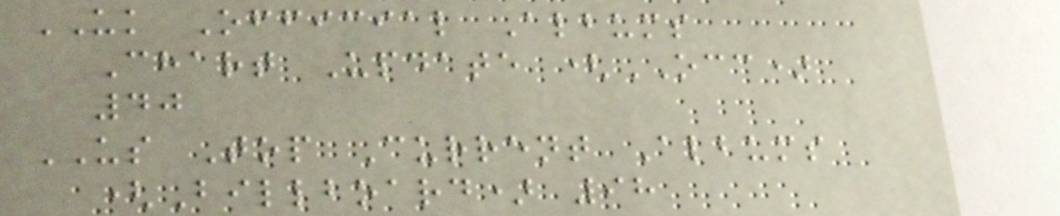UK Official Albums
Chart Update (OCC)
40
US Top Current Albums
(Billboard) 98
